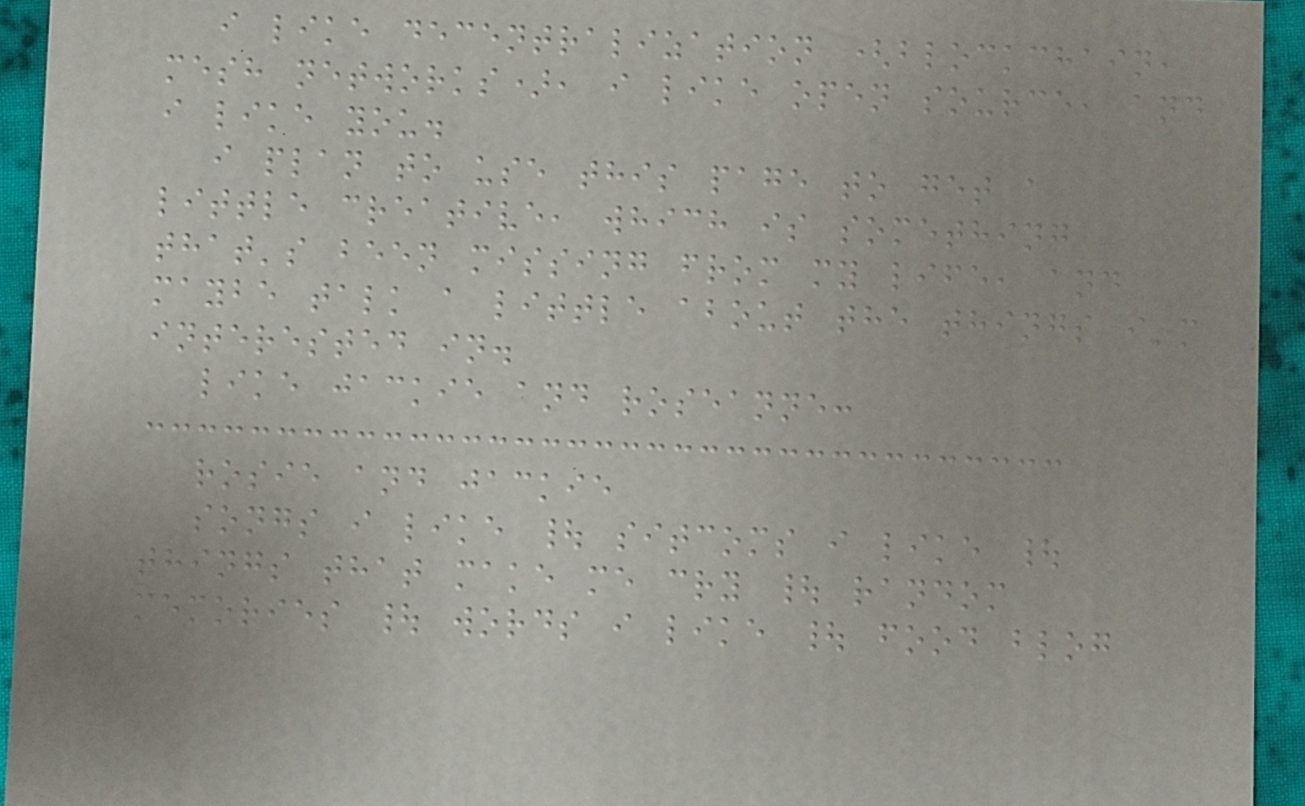i like decentralization (blockchain,
mesh networks), i like open source, and
i like you.
i plan to use this page to get a
little creative, which is something
that's been missing from my life, and
maybe talk a little about the things i'm
interested in.
like jackie and roseanne:
rosie and jackie
songs i like | sitcoms i like |
things that make me cry | random
memories | words i like | food blog
